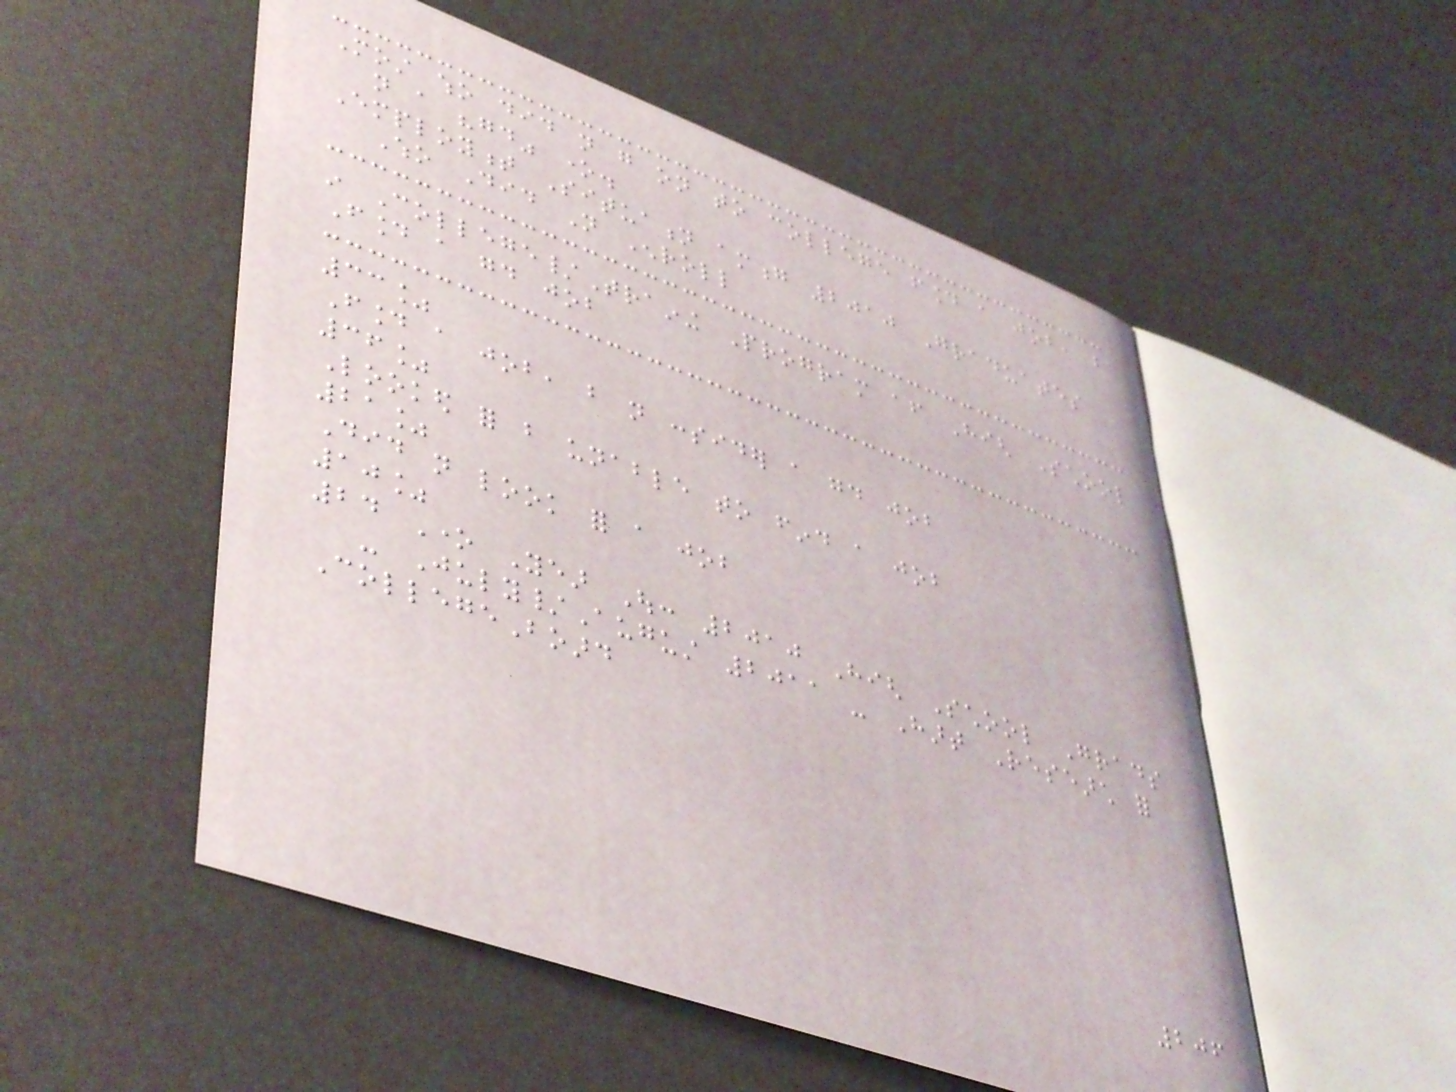Most who did not go on to college found a job, but
not a "good" one.
Employment Situation among 2010 Graduates
Who Did Not Enroll
in College/Training Program after High School
Found a good job
33%
Found a job, but not consider a good job
36%
Looked for but unable to find a job
21%
Did not look for a job
10%
24 One Year Out: 2010 High School Grads
- July/August 2011 - Hart Research for
CollegeBoard
206
